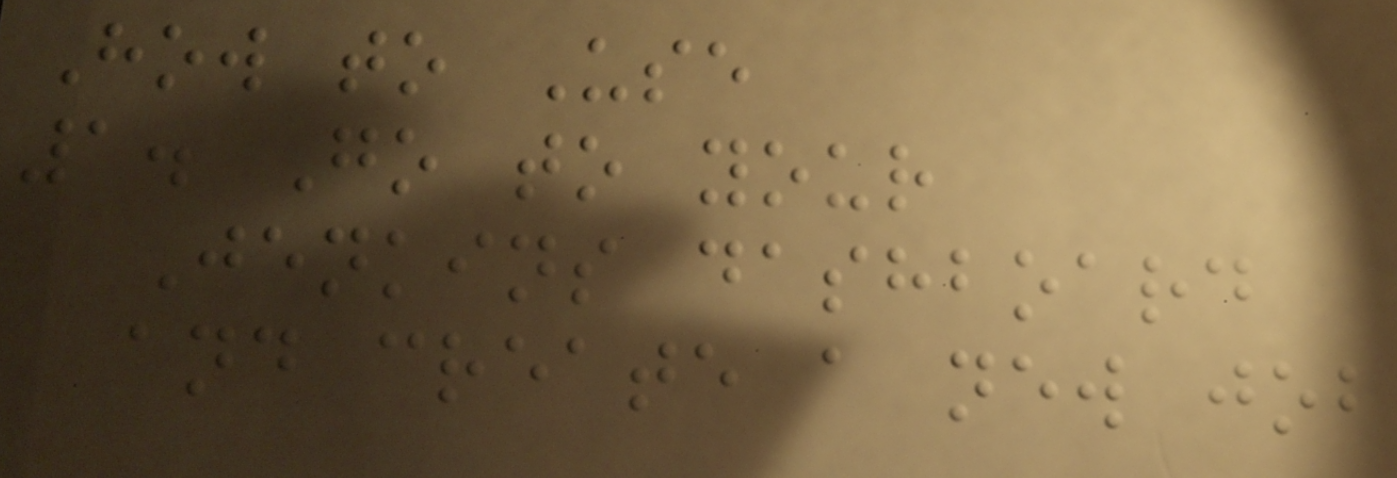How to Use
1. Go to your
Jenkins dashboard
and create a new job
